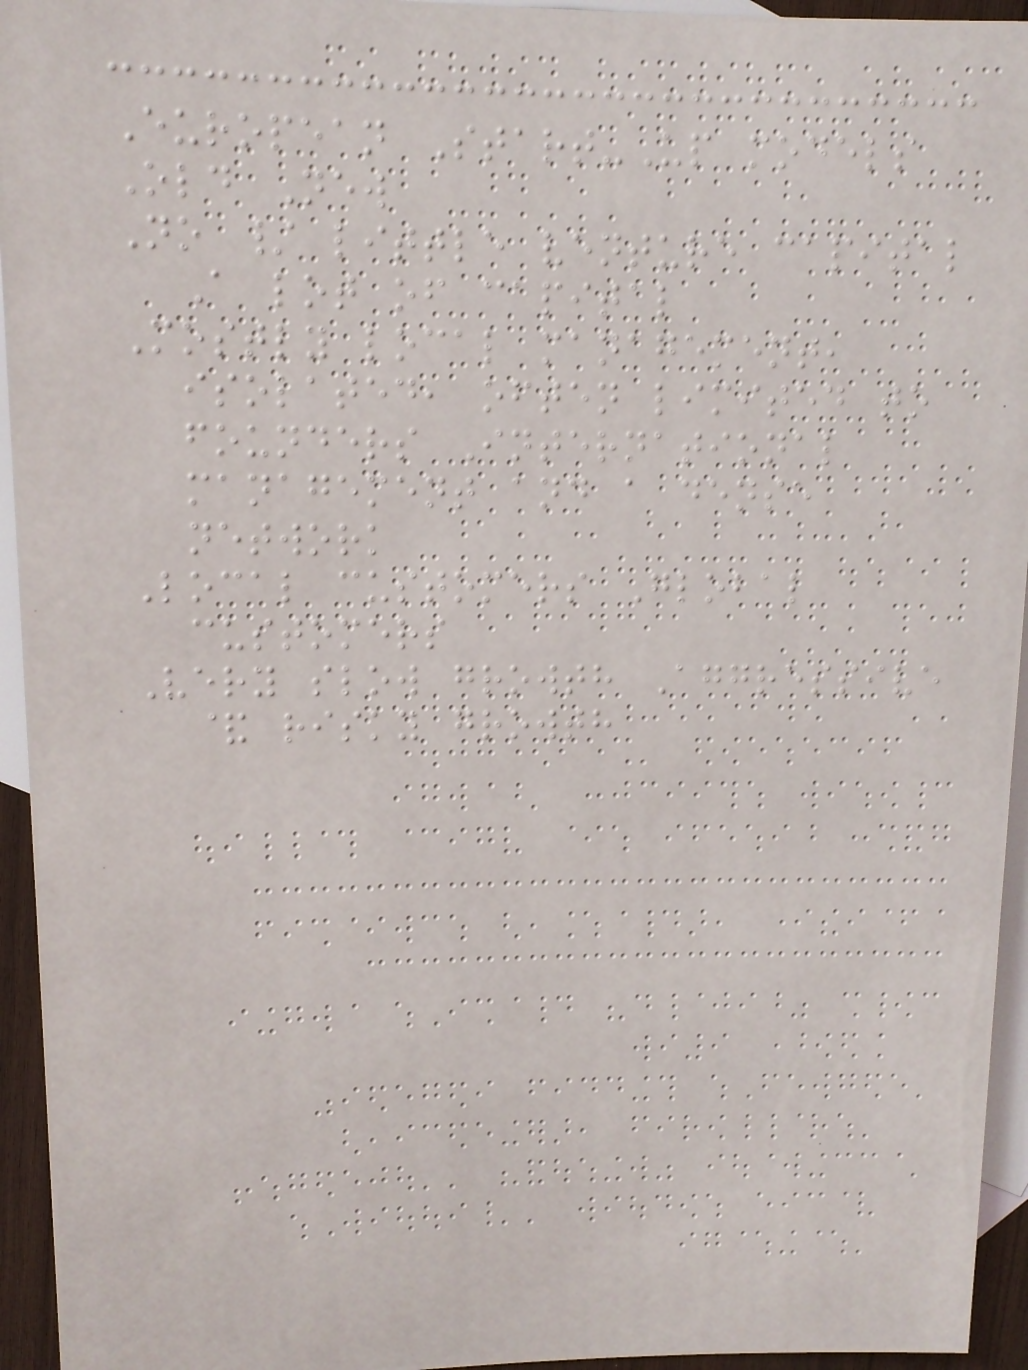European Start-Up models
Old New
No / little venture capital
A lot of capital
Mostly local management,
isolated, often limited to
founders International
management and a dense
network
Local customers Global
customers
Very slow growth Aggressive
& risky growth
